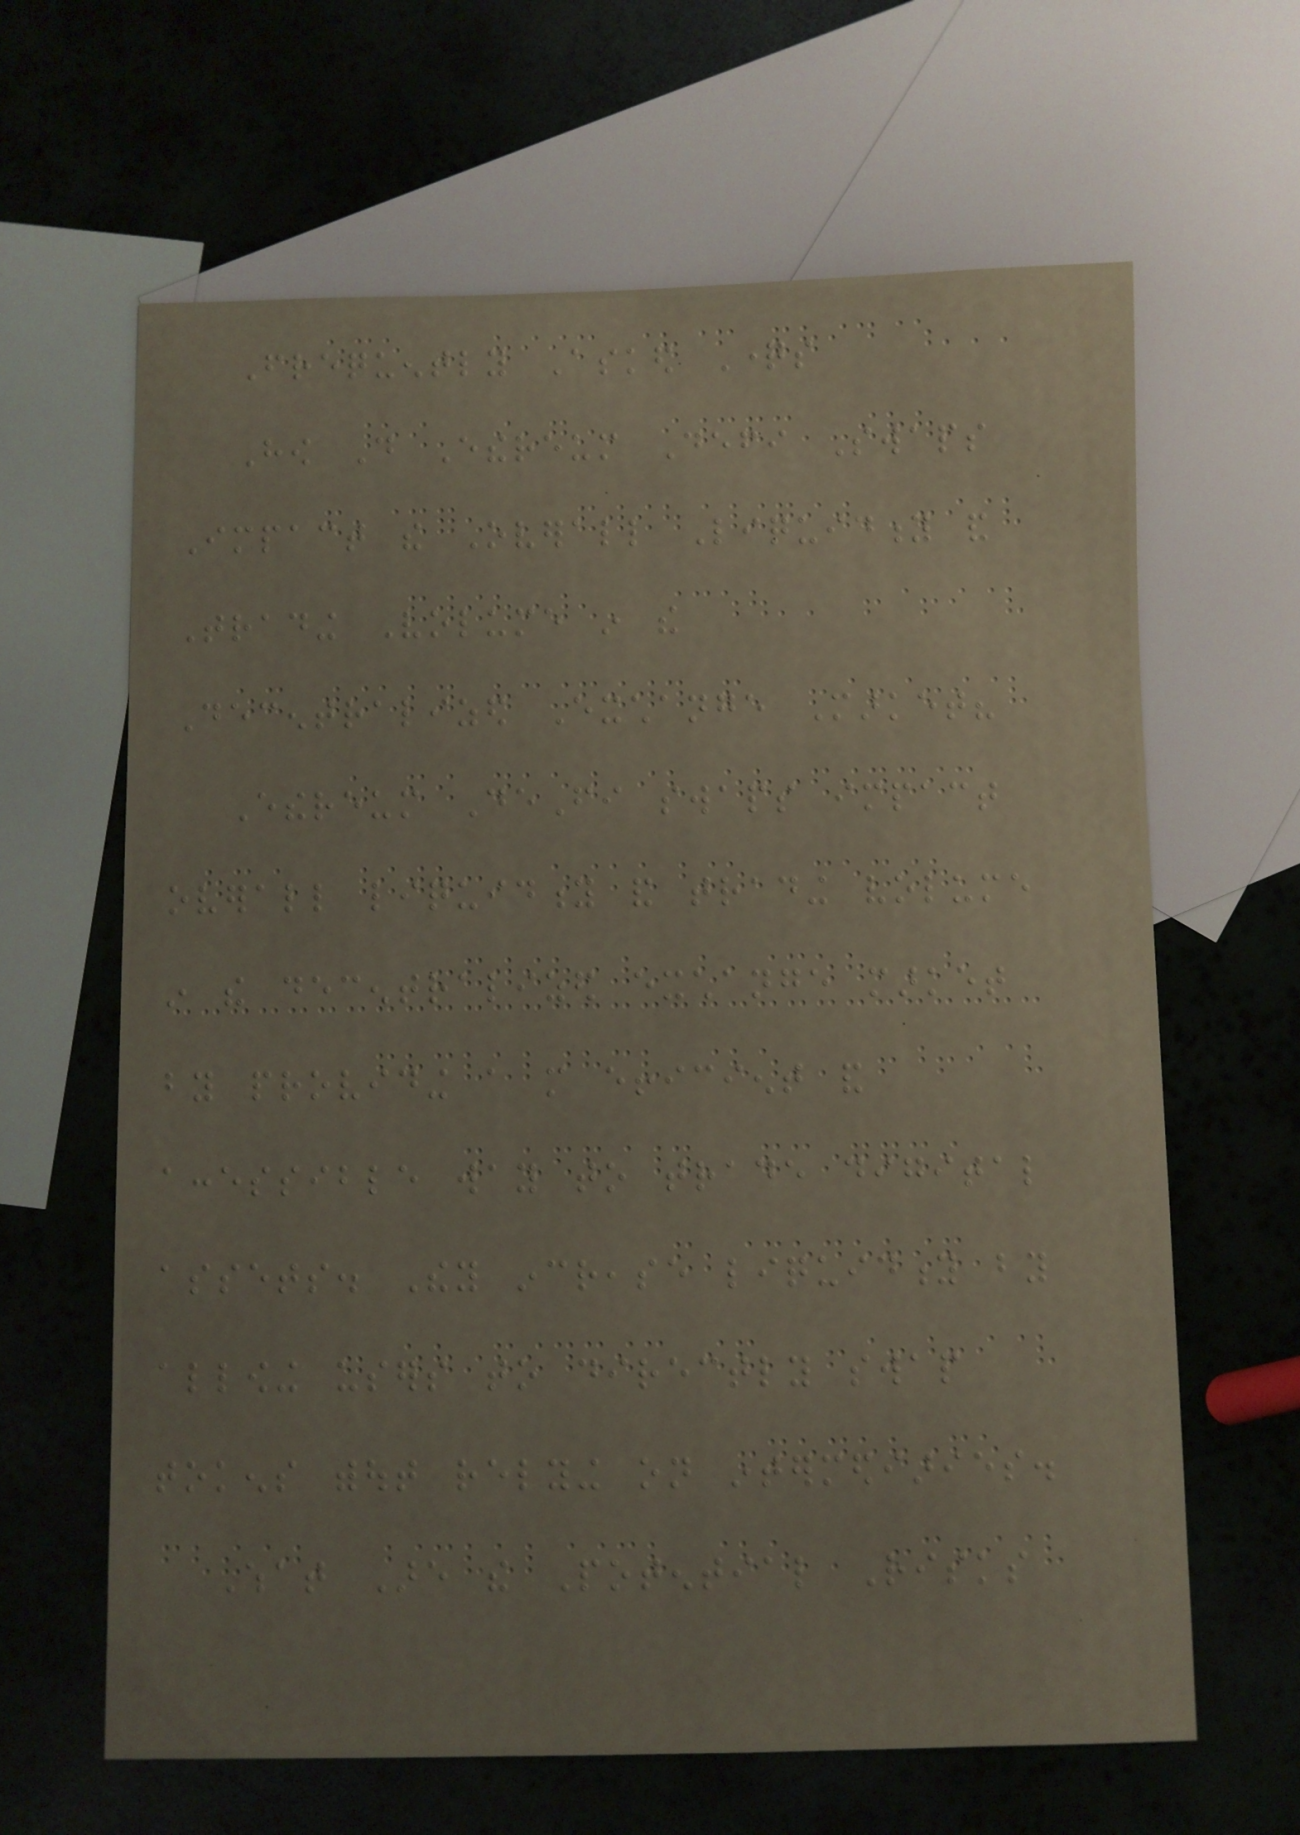Frequently Asked Questions
How Do Ethereum Defi Swaps
Impact the Overall Liquidity and
Trading Volume in the
Decentralized Exchange Market?
Ethereum DeFi swaps impact
overall liquidity and trading volume
in the decentralized exchange market
by providing a more efficient and
accessible way to trade digital
assets. They increase liquidity by
allowing users to directly swap
tokens without relying on intermediaries.
What Are the Potential Risks
